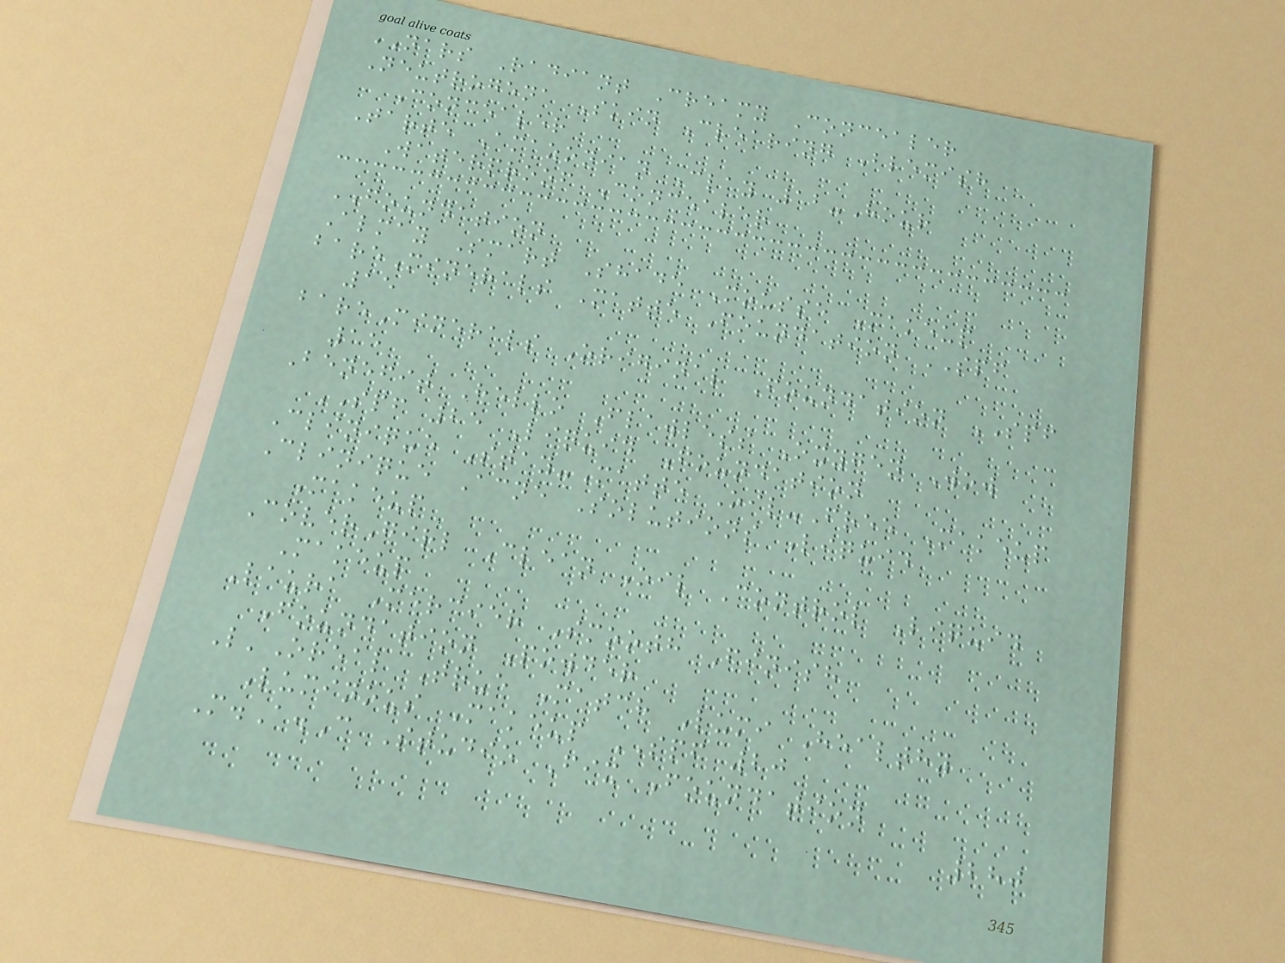NARS Radiant Creamy Concealer
Neutrogena Skin Clearing Blemish
Concealer
Tarte Amazonian Clay 12-Hour
Waterproof Concealer
FOUNDATION
Almay Smart Shade Mousse Makeup
bareMinerals Matte Foundation SPF
15
bareMinerals Original Foundation SPF
15
Benefit Hello Flawless Oxygen Wow
SPF 25 Liquid Foundation
Clinique Stay-Matte Oil-Free Makeup
Clinique Acne Solutions Liquid
Makeup
CoverGirl Clean Oil Control Liquid
Makeup
Laura Mercier Smooth Finish
Foundation Powder
L'Oreal True Match Lumi Healthy
Luminous Makeup SPF 20
M.A.C Studio Fix Foundation
280
